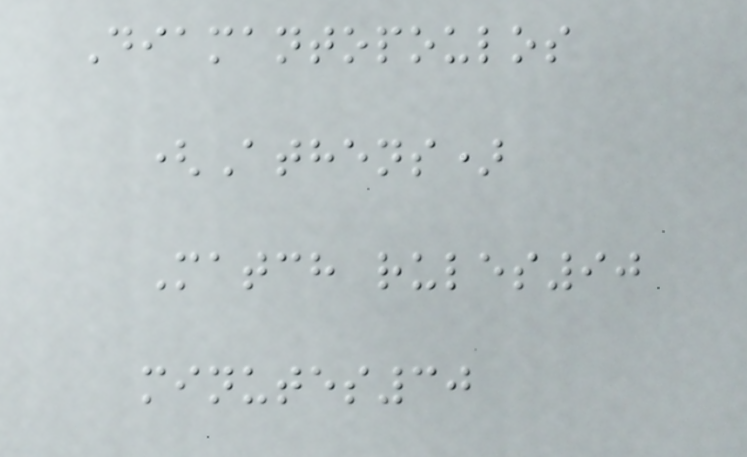Diamantopoulos
(Athens)
Match rules90
minutes30
